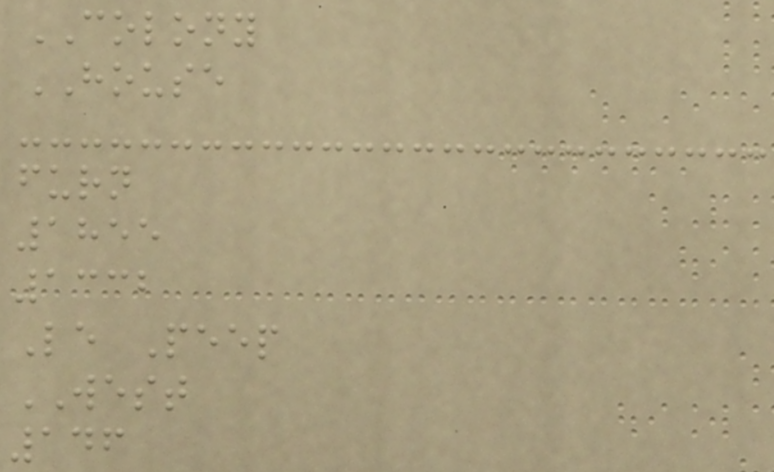COLONY
HOUSE
furn
1855
1332
Le Peep
WEST
146
